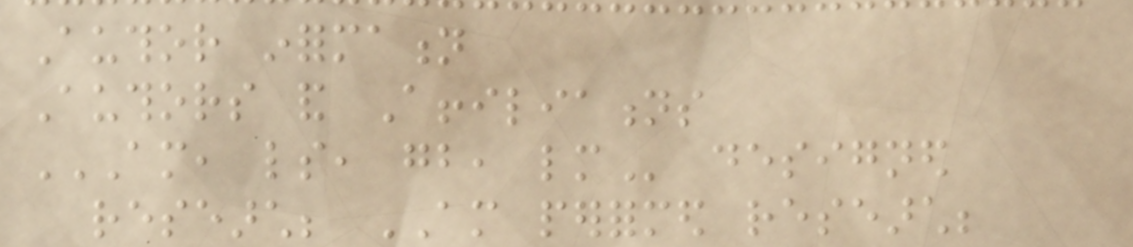Author information
Authors and Affiliations
AM, LS, GB, LM designed
research; AM performed research;
